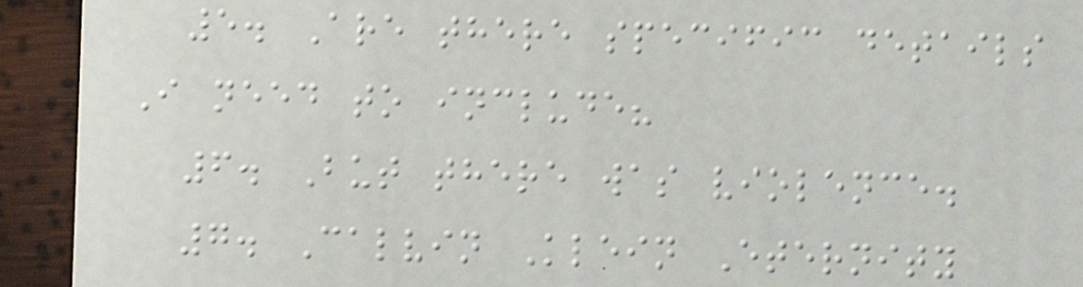5. Are there specific details
I need to include?
6. But there was violence.
7. Calvin Klein Eternity
